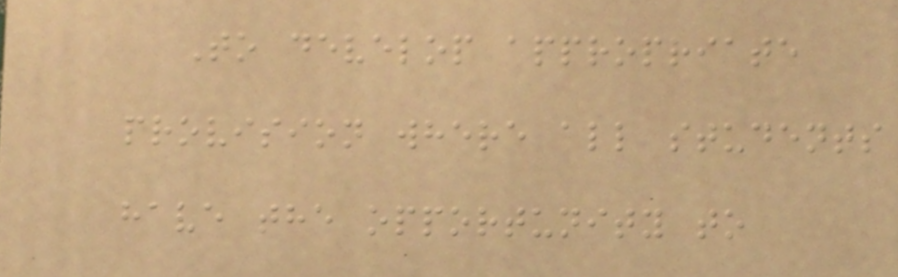To develop appropriate
provision where all students
have the opportunity to
